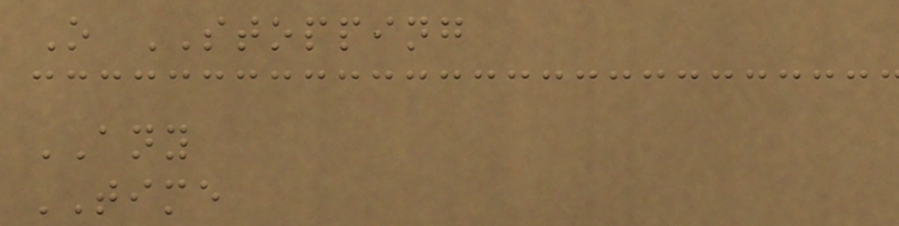O STOPPING
ANY
TIME
